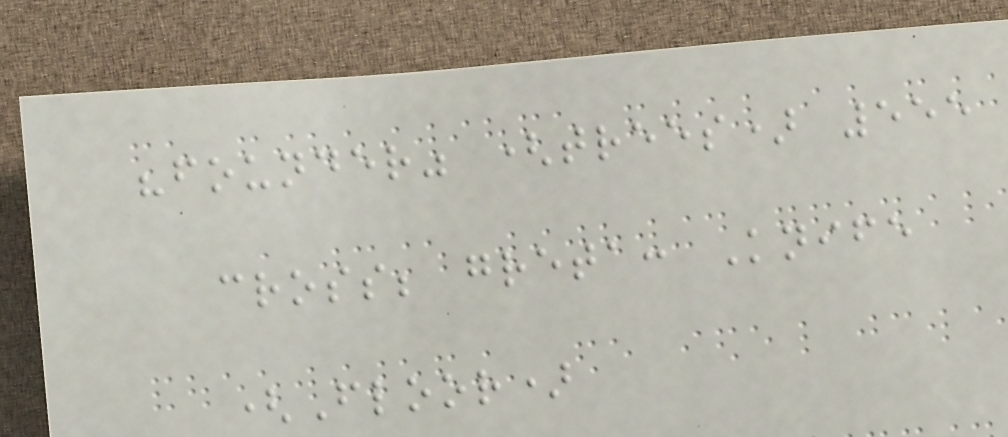"founder" (trees) 555
cross; greta: Knife
(Floor)
